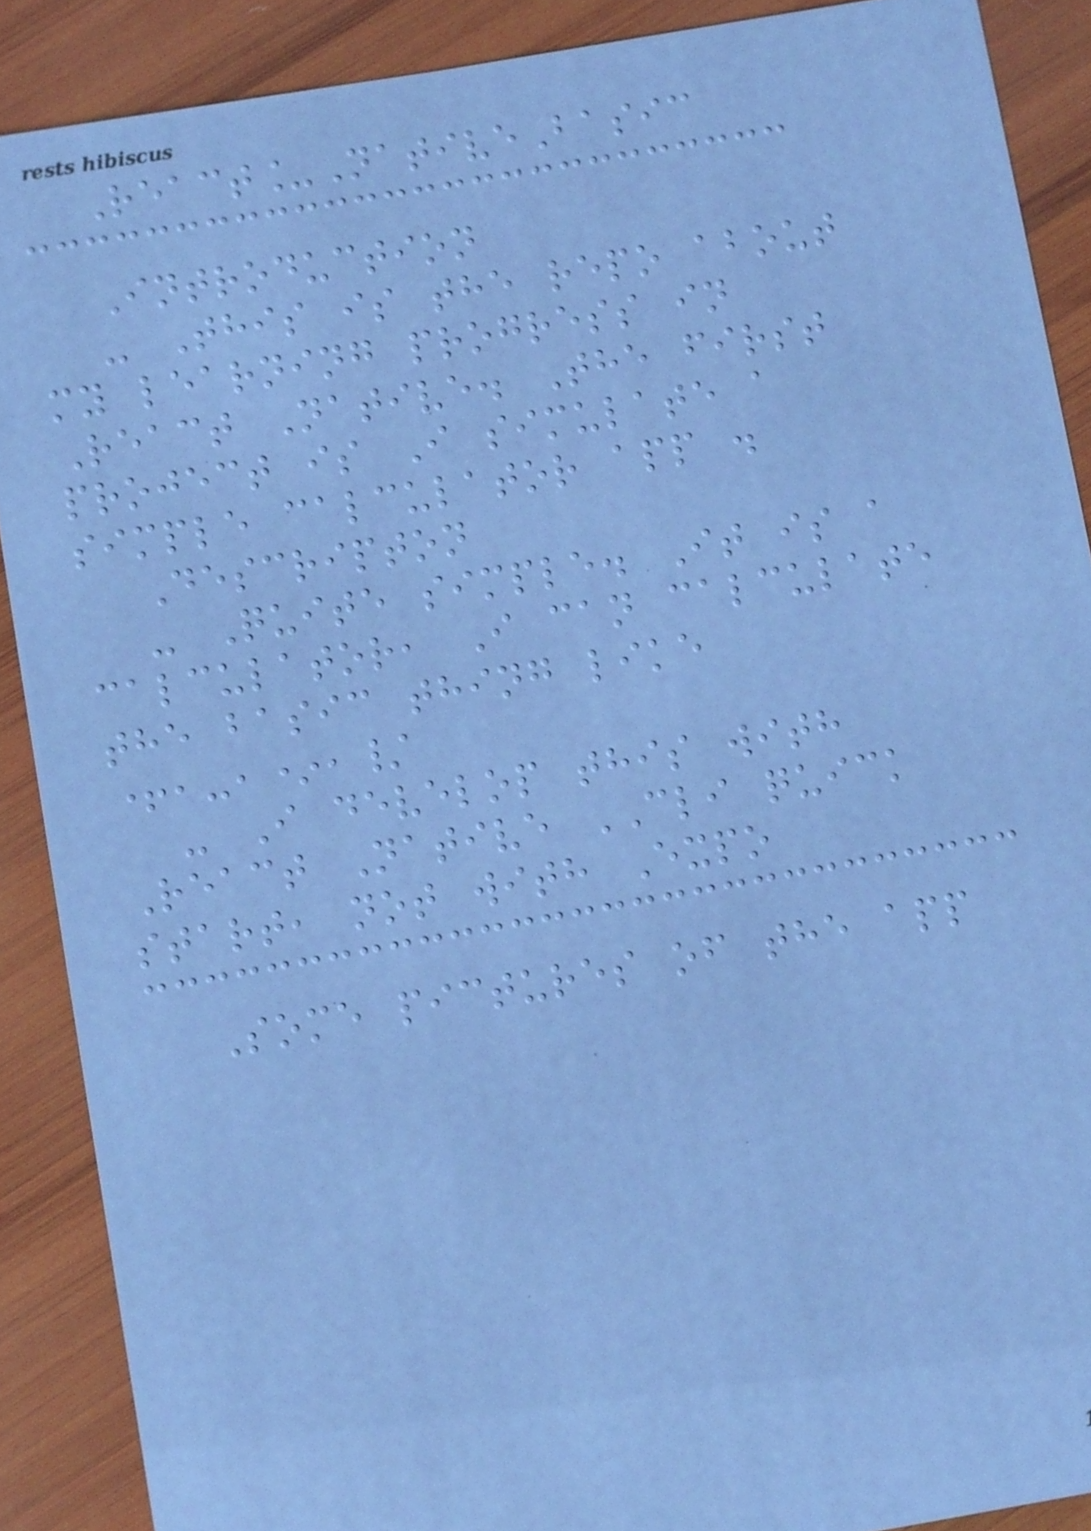React_NativeBasic
Introduction
- This is the repo about
my learning progress in
React Native. The first
project is I simulate a
simple calculator app .
Descripton
- Quite simple. It is a
calculator, I can calculate
the basic thing like
+,-,*,/
- I develop this with
React Native CLI quick
start, not with Expo
Some pictures of the app
